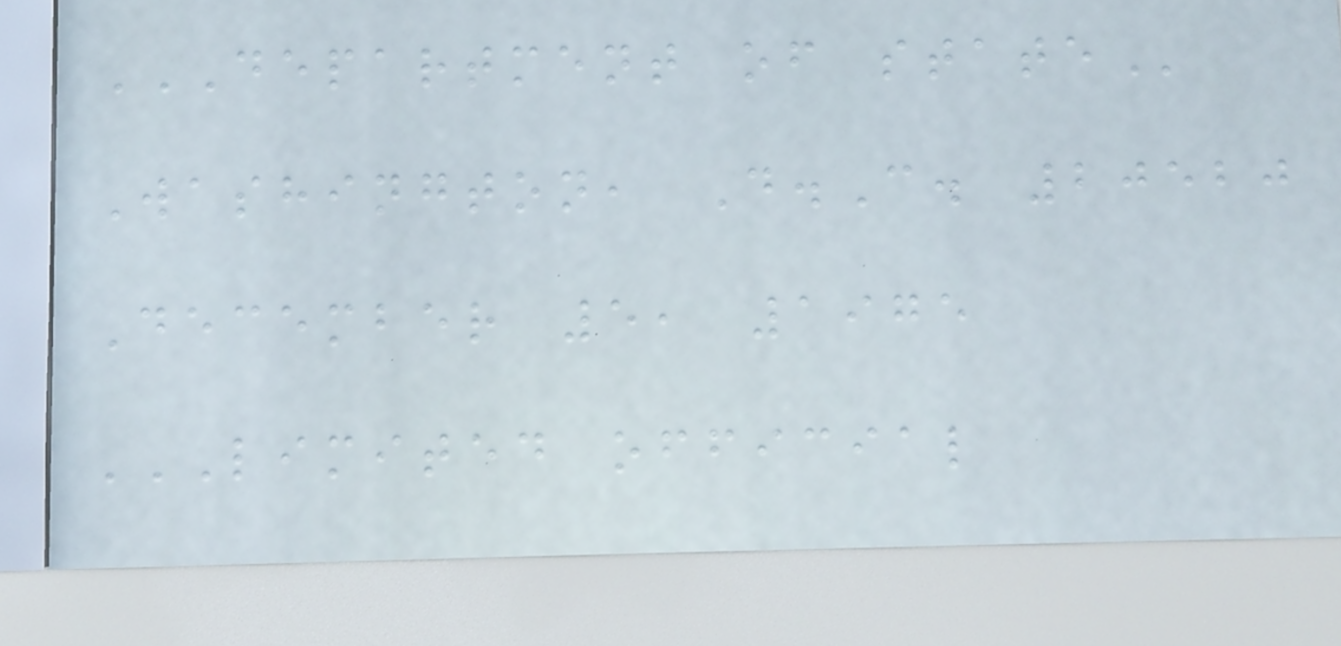DEPARTMENT OF STATE
Washington, D.C. 20520
December 5, 1975
LIMITED OFFICIAL
